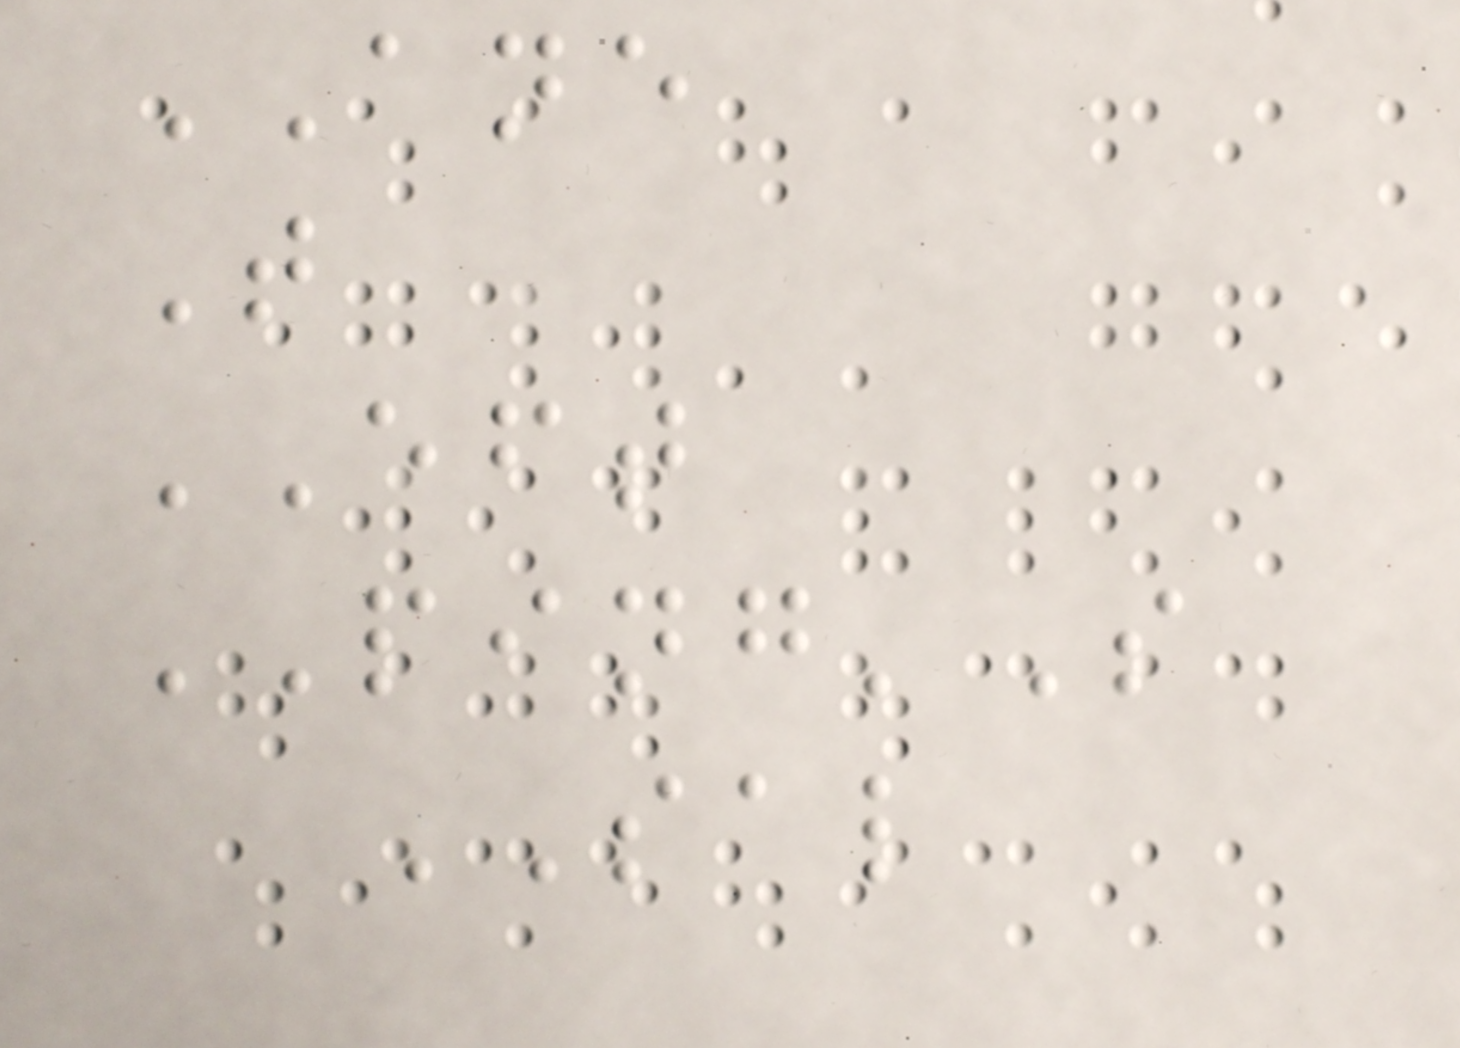ANE
T
EFT
PING'S
SAL
